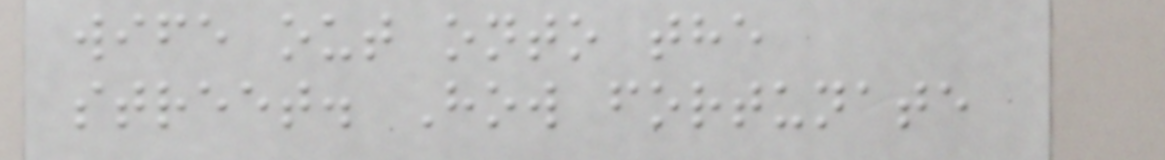wife out onto the
street. How fortunate
